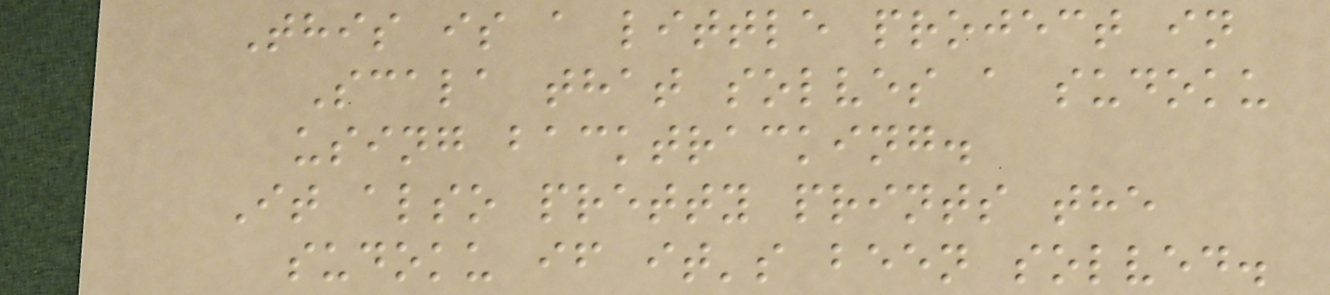This is a little project in
Scala that solves a sudoku
using backtracking.
It also pretty prints the
sudoku if it's been solved.
